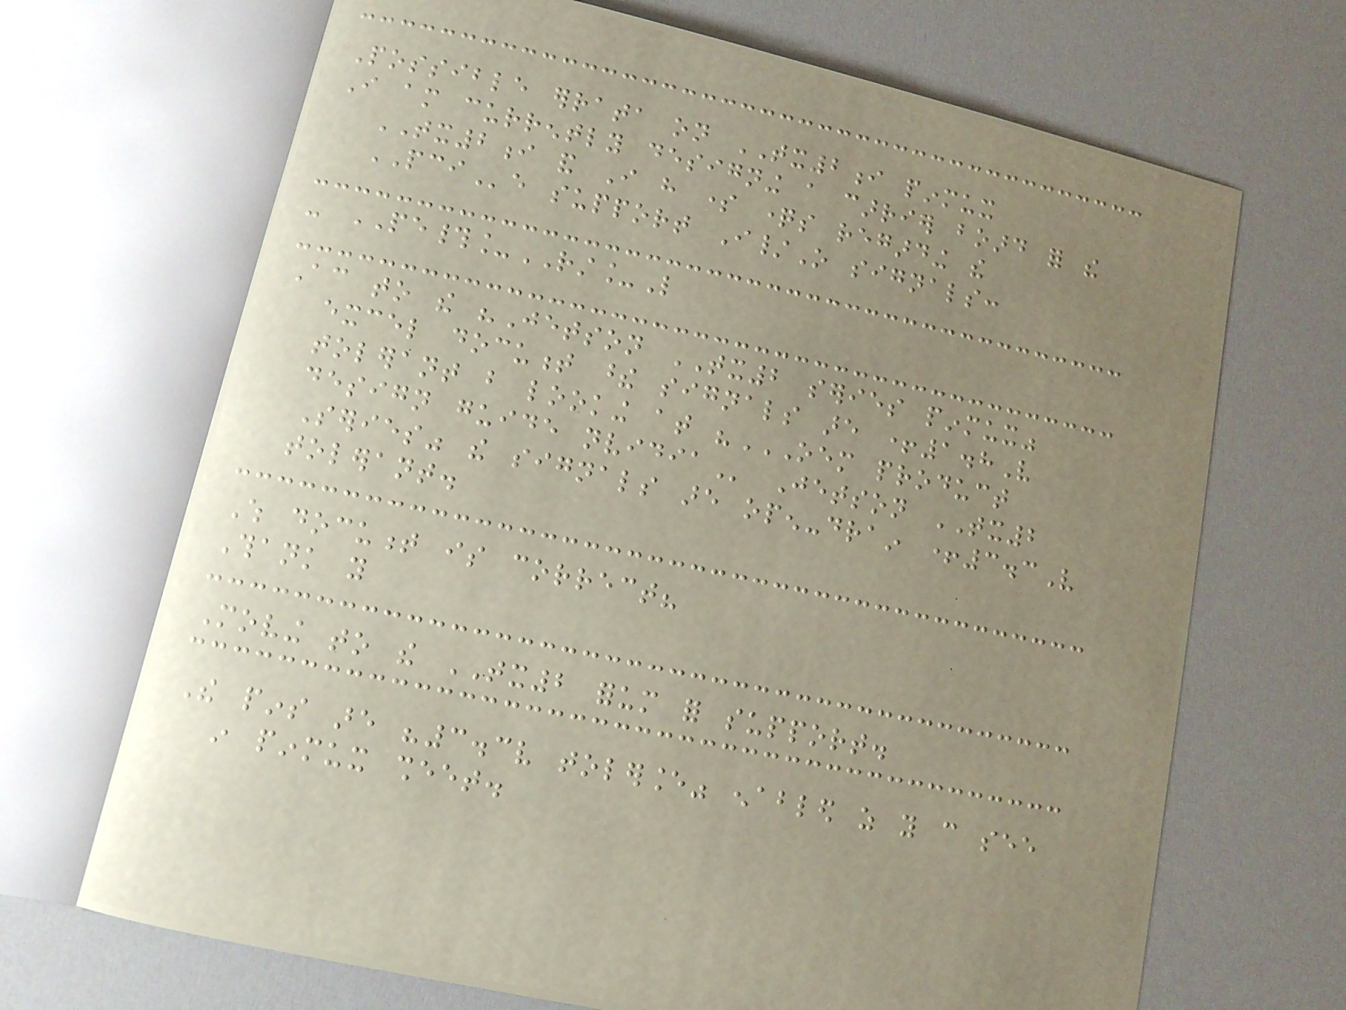Possible errata on TX2i pinmux
I am currently designing a carrier board for the
TX2i and I have some questions regarding the
PCIe support I/O signals:
- PE#_RST_L
According to the "Jetson TX2 series pinmux"
excel document these signals are +1.8V
tolerant but looking at "OEM PRODUCT
DESIGN GUIDE NVIDIA Jetson TX2
Series" the signals are open-drain +3.3V
tolerant.
Which document is correct?
Thank you
Moving to the TX2 forum for support.
The pins are "3.3v tolerance" enabled as you can see
in pinmux sheet.
